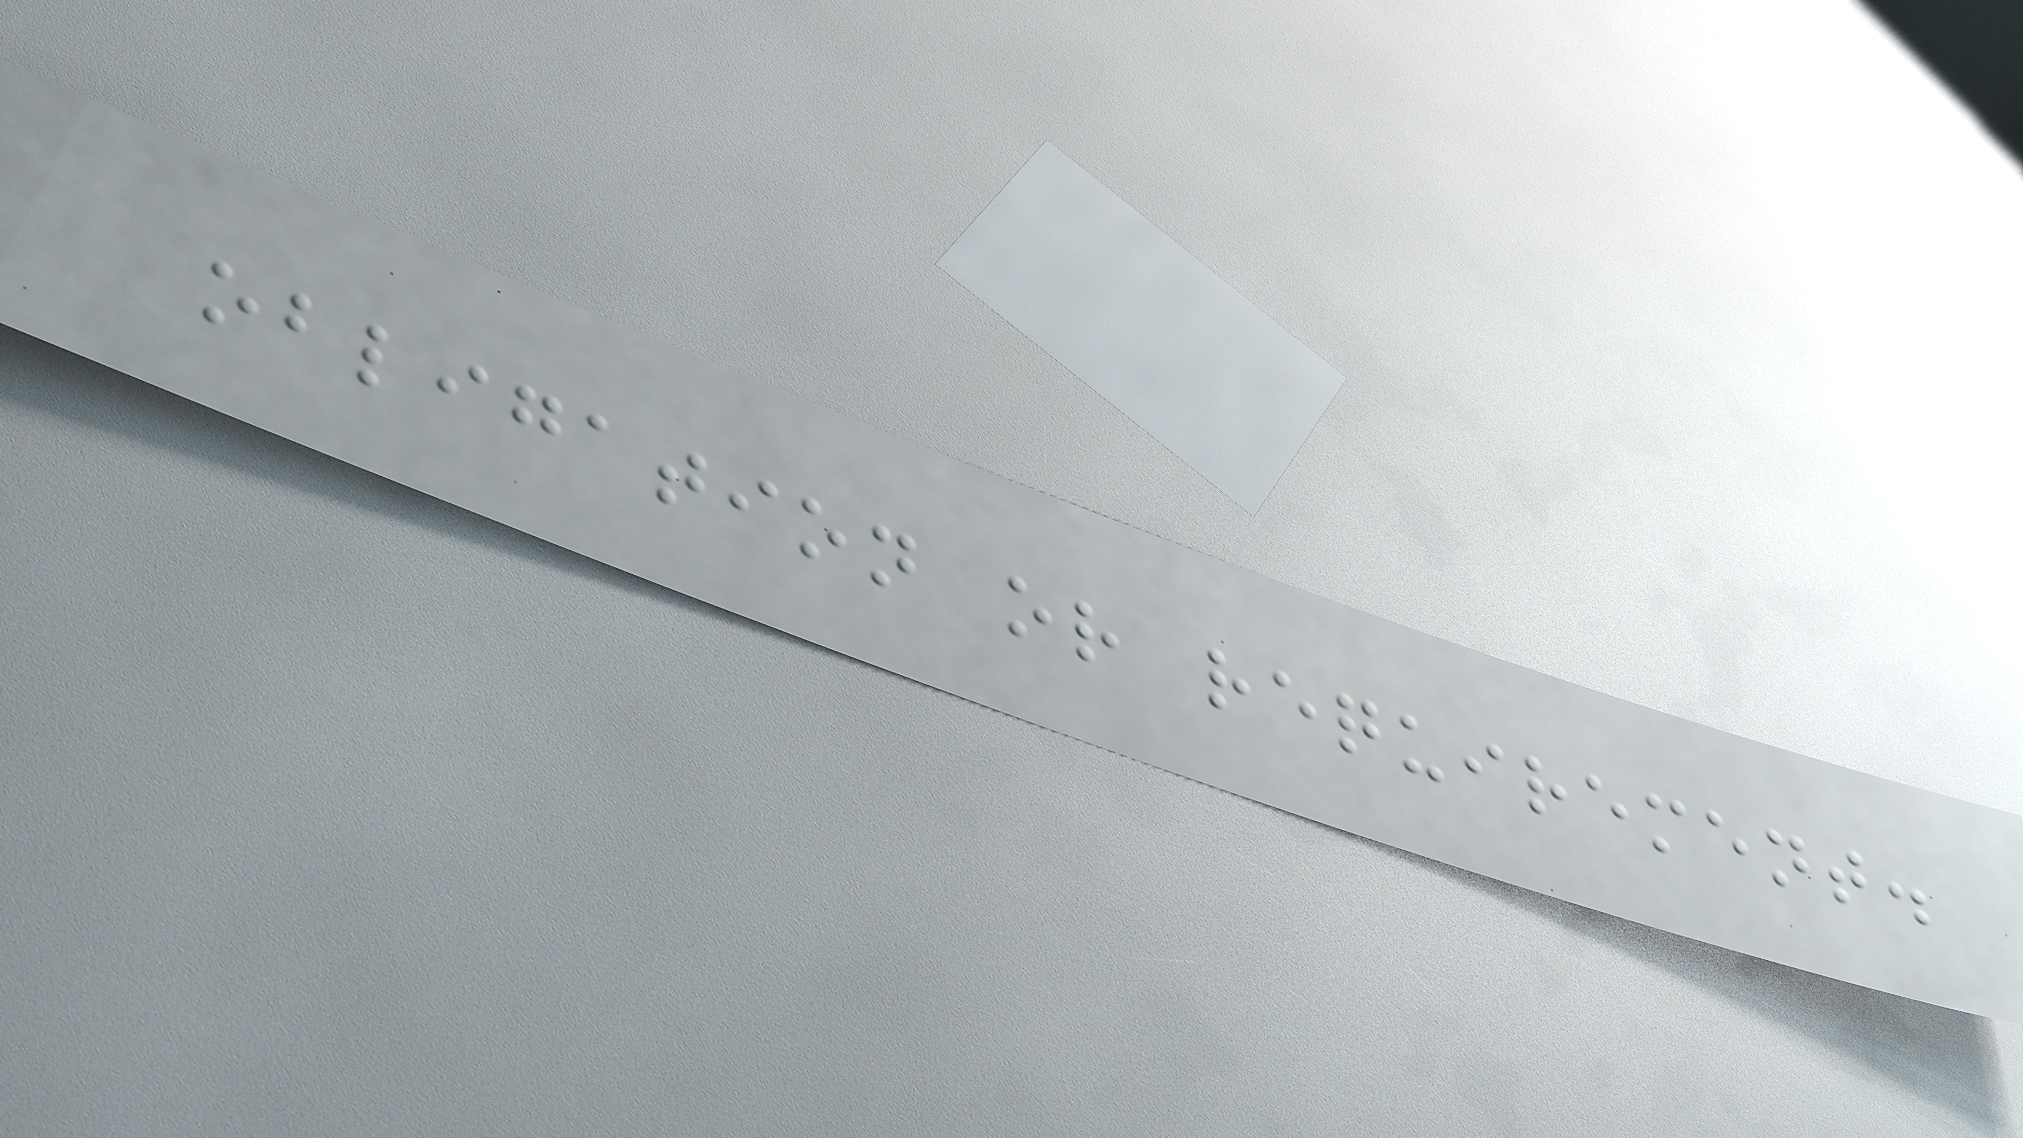obligation or requirement.
